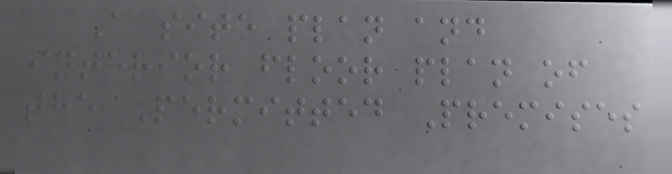A site plan and
interior floor plan of
the Permitted Premises
